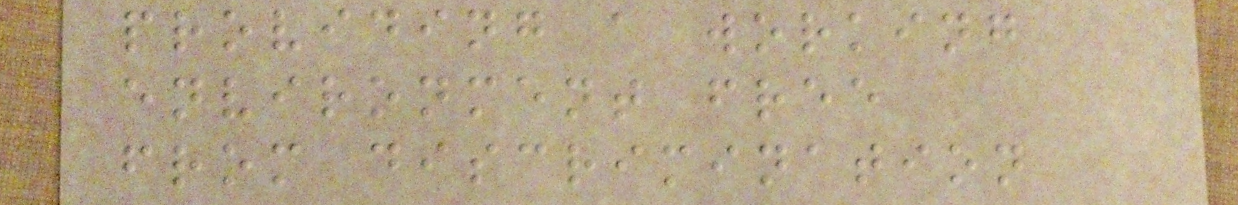providing a working
environment free
from discrimination
